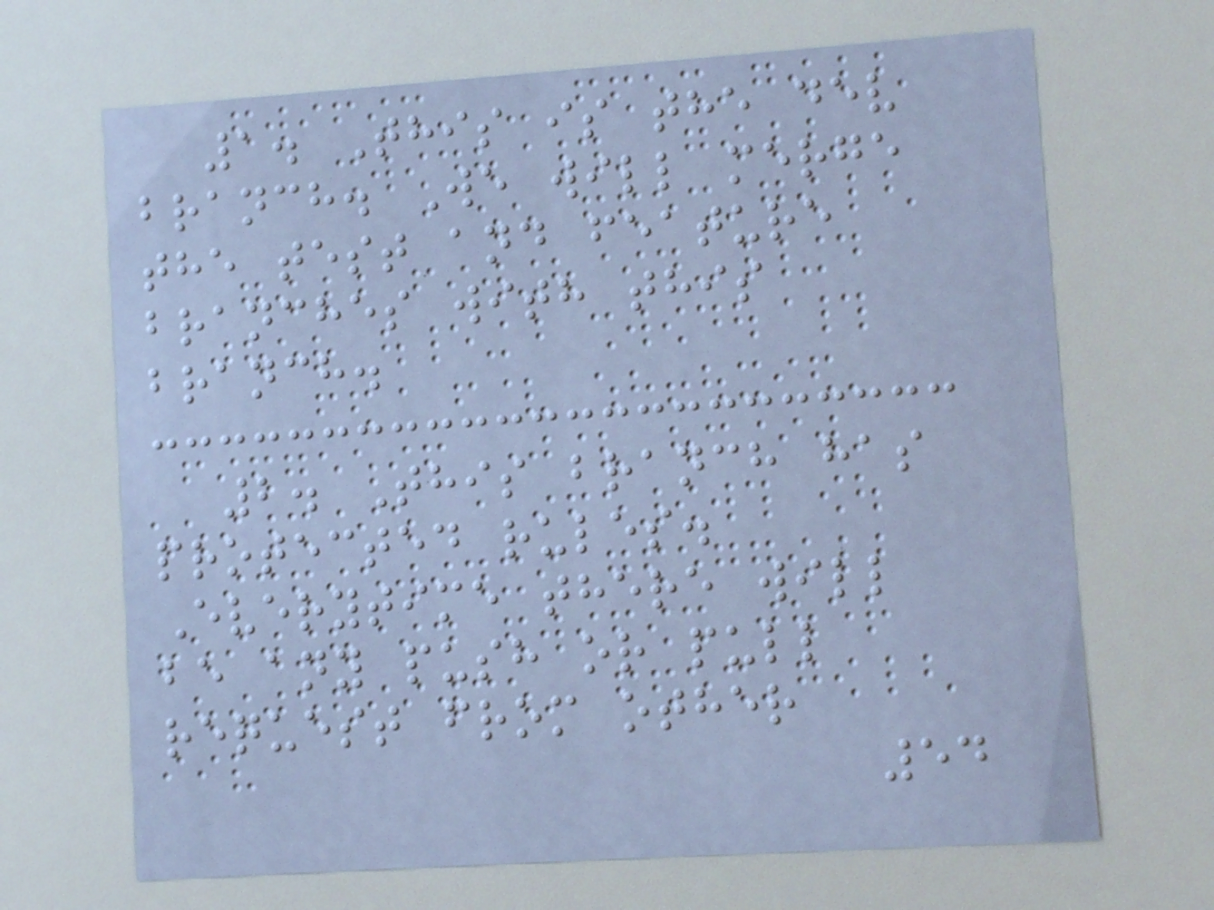1. This is the dev
branch. We will merge
the test and feature
branches with this
branch.
2. This branch has
protected rules.
Everytime there will
be any push or pull
request from other
54
